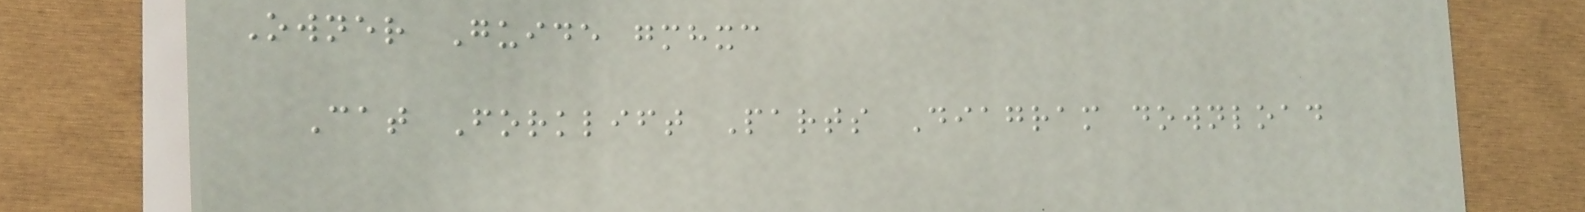Owner Guide gmhxc
Cat Forklift Parts Diagram download
